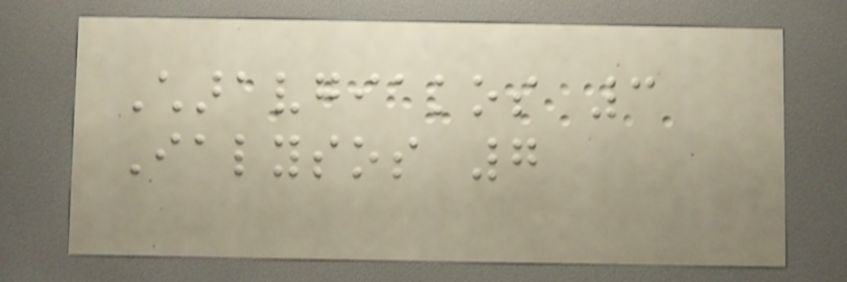Charavgiakos 3
Ialysos 7
